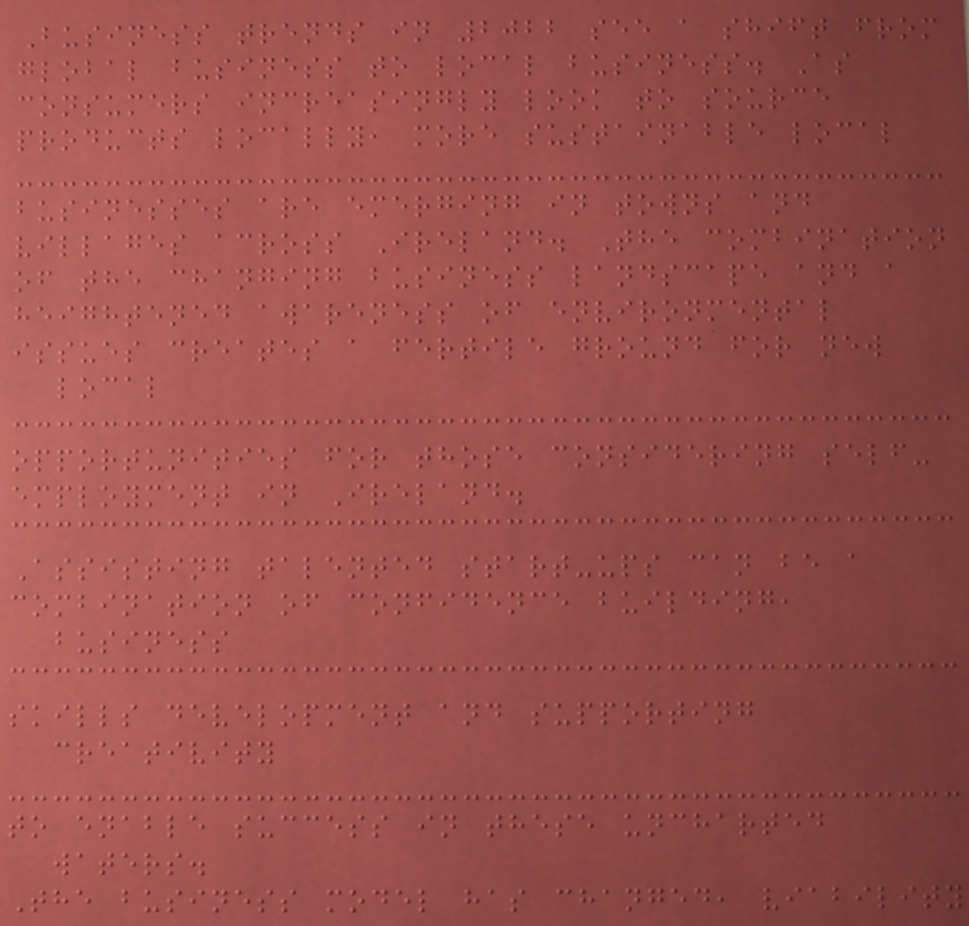Business trends in 2022 see a shift from
global business to local business. As
consumers increasingly look to source
products locally, more sustainable local
businesses are emerging in towns and
villages across Ireland. The combination
of the changing business landscape and a
heightened awareness of environmental
issues creates a fertile ground for new
local
opportunities for those considering self-
employment in Ireland.
Assisting talented start-ups can be a
combination of confidence building,
business
skills development and supporting
creativity
to enable success in these uncharted
waters.
The business model has changed, viability
